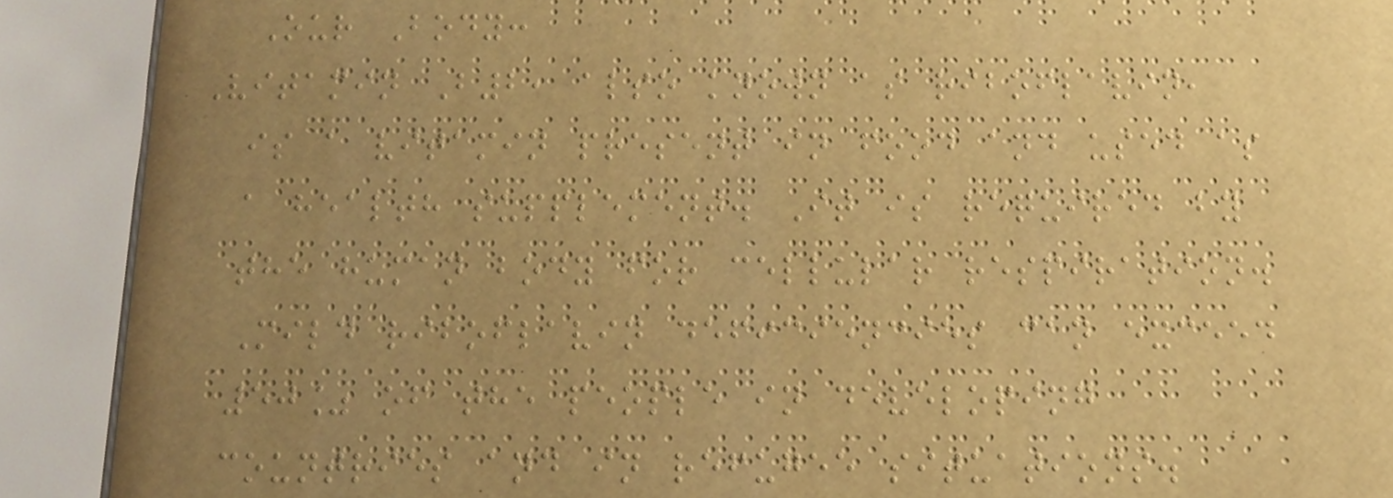Our Body:
Vitamin B2, also known as riboflavin,
is a vitamin present in food and used as
a health supplement. It is required by
the human body for cellular respiration.
Mild riboflavin deficiencies can exceed
50% of the people in developing
countries and in refugee situations.
